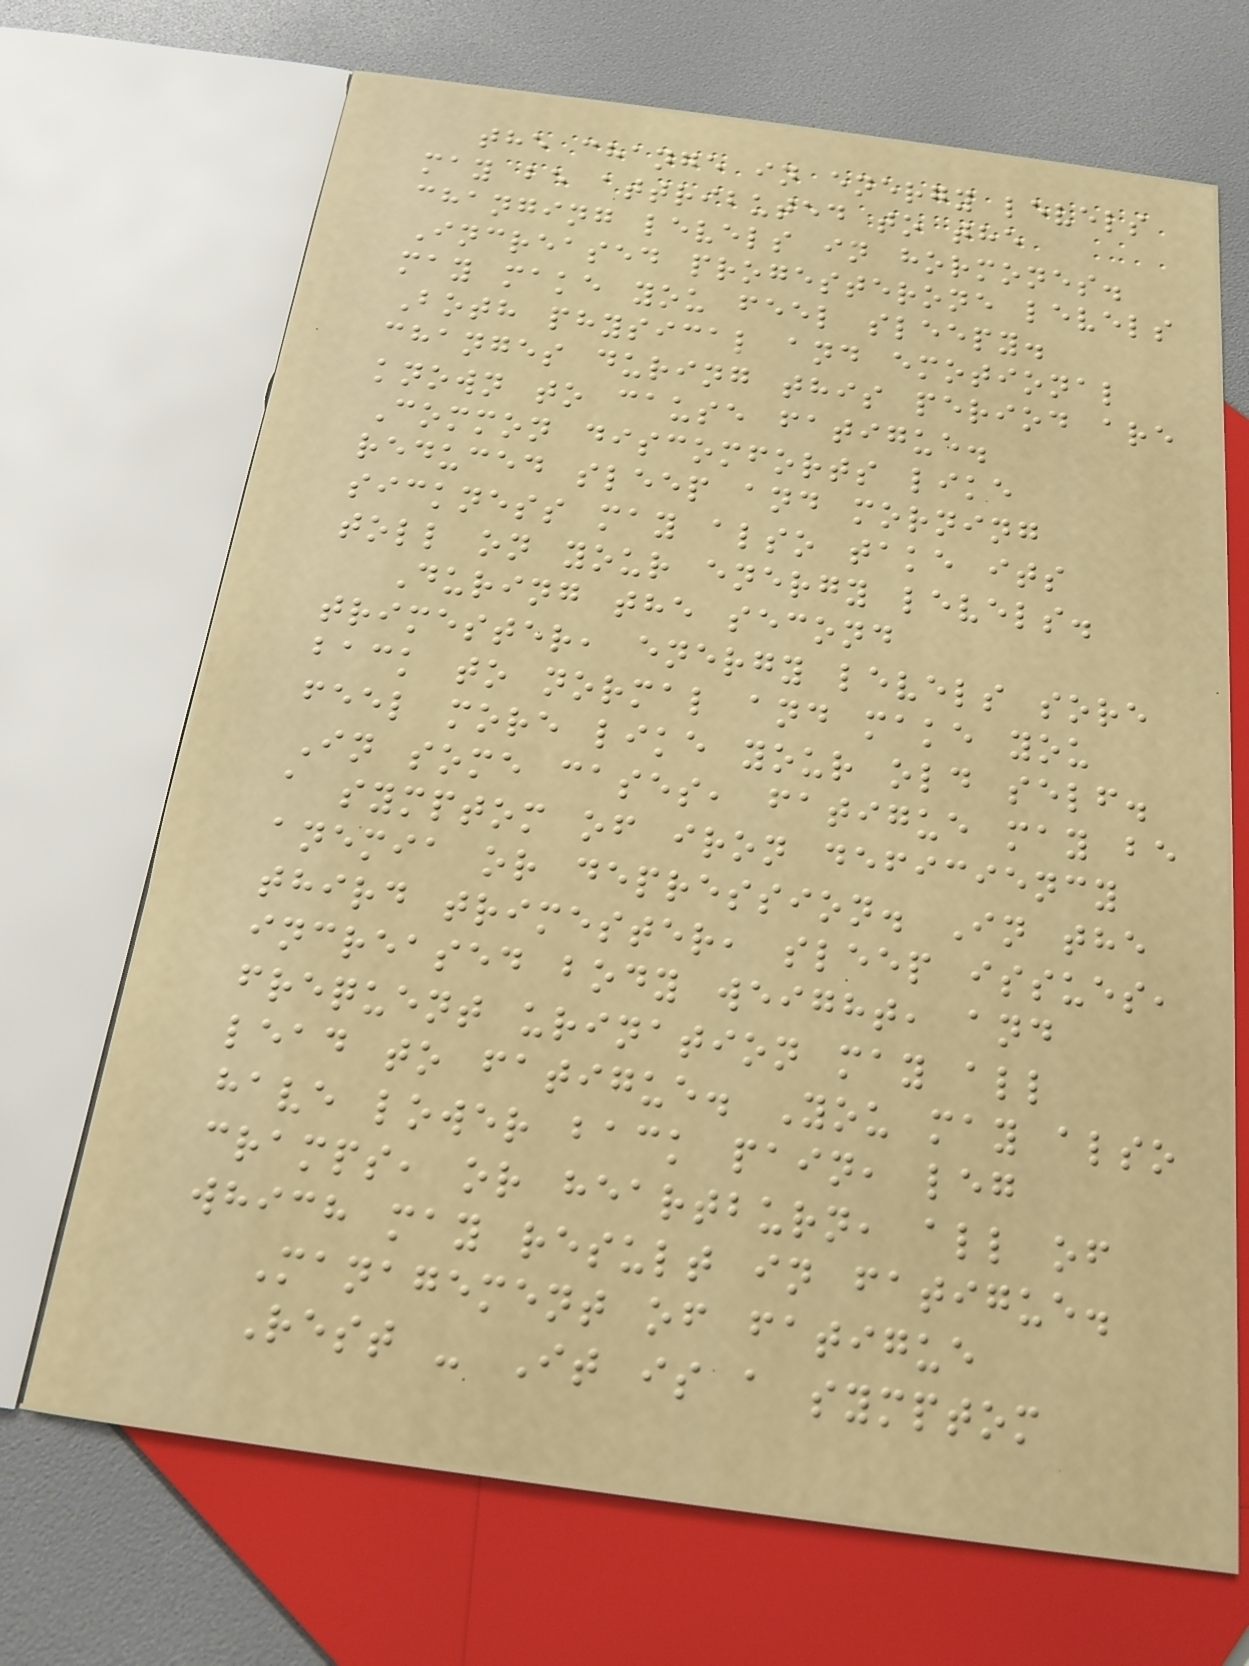the change in energy levels
may be attributed to the
changing levels in hormones.
Increased progesterone levels
may make you feel sleepy.
Both physical and emotional
changes during this period are
known to cause fatigue.
Common discomforts like
reduced sleep and morning
sickness may also take its
toll on your energy levels.
During the second
trimester, energy levels sore
back to normal and make you
feel more like your old self.
In some cases, fatigue may be
a symptom of iron deficiency
anemia or depression. In the
third trimester, sleep issues,
increased body weight, and
frequent urination may all
lead to fatigue. You may also
have lower back pain, leg
cramps, or heartburn, all of
which may result in fatigue.
Management of fatigue
Rest - It is a symptom
